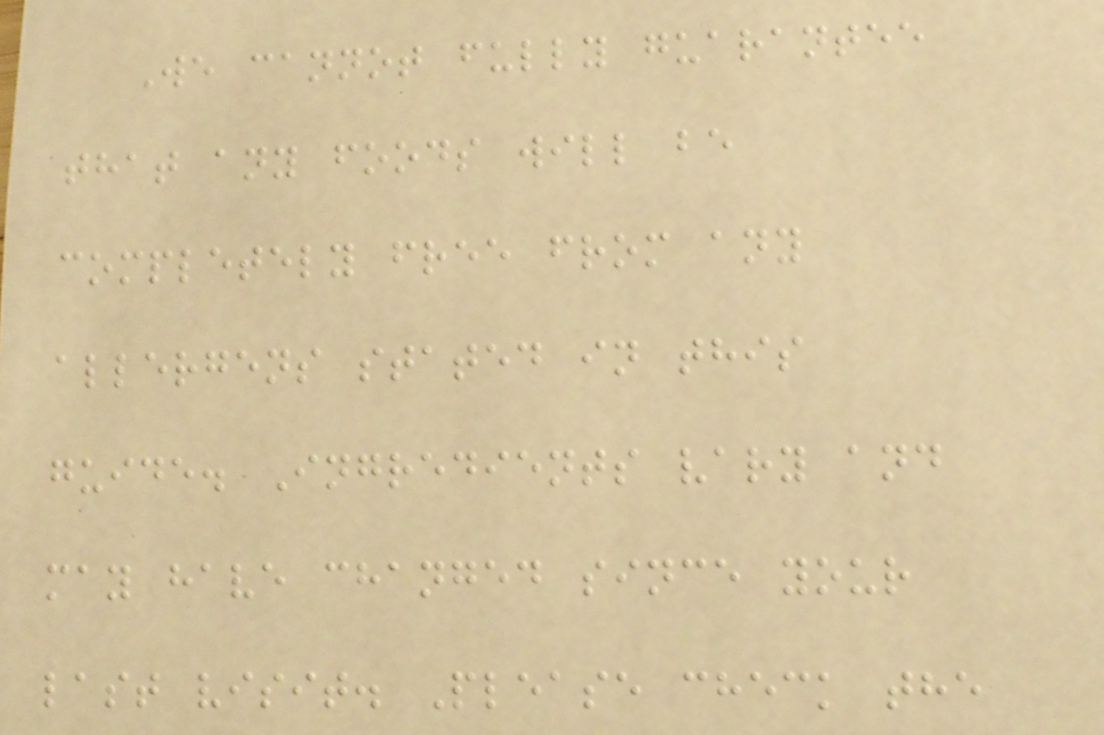We cannot fully guarantee
that any foods will be
completely free from any
allergens stated in this
guide. Ingredients vary and
may have changed since your
last visit. Please check the
